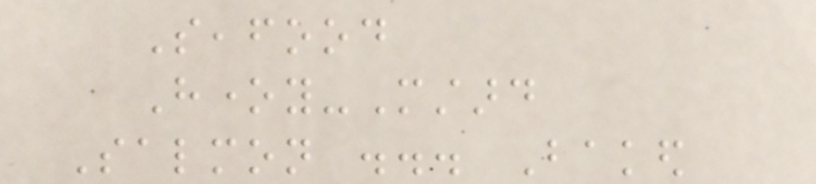Seafood
Honey-Mustard
Salmon ... Baked
